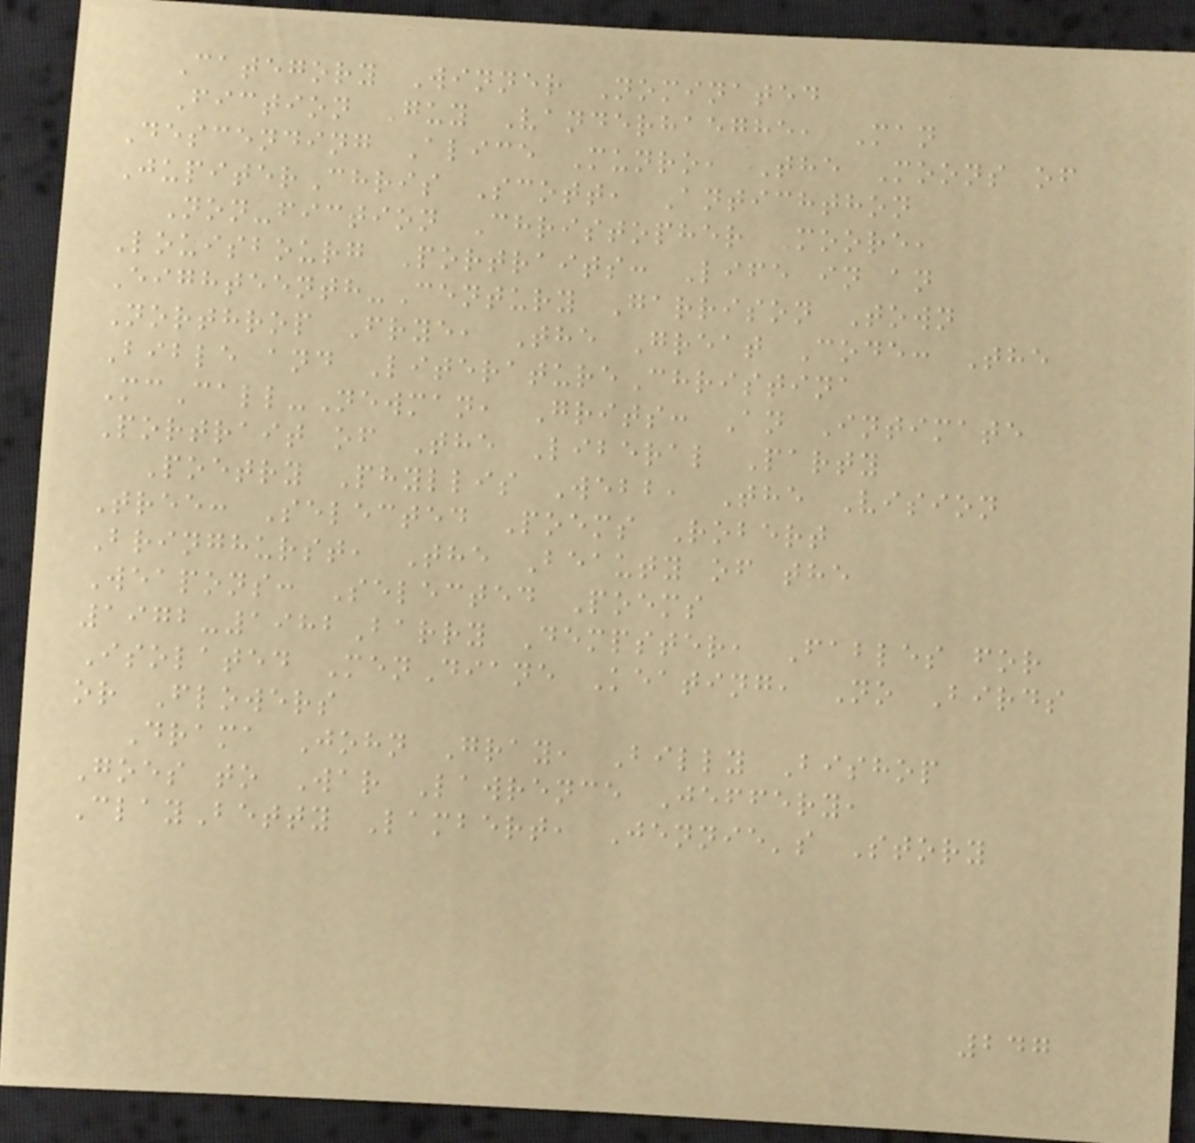Category Winner Nominated
Fiction Guy Vanderhaeghe, Man
Descending Alice Munro, The Moons of
JupiterChris Scott, Antichthon
Non-fiction Christopher Moore,
Louisbourg Portraits: Life in an
Eighteenth-Century Garrison Town
Northrop Frye, The Great Code: The
Bible and LiteratureChristina
McCall-Newman, Grits: An Intimate
Portrait of The Liberal Party
Poetry Phyllis Webb, The Vision
Tree: Selected Poems Robert
Bringhurst, The Beauty of the
Weapons: Selected Poems
1972-1982Barry Dempster, Fables for
Isolated MenDiane Keating, No Birds
or Flowers
Drama John Gray, Billy Bishop
Goes to War Lawrence Jeffery,
ClayBetty Lambert, Jennie's Story
247
